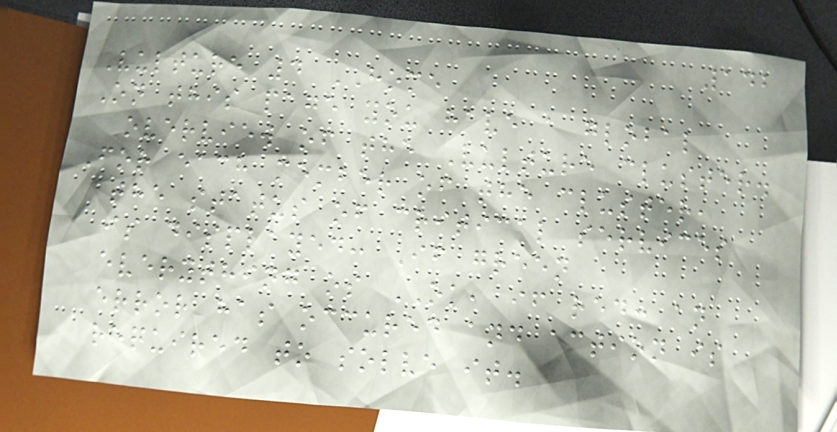142
Vulture 4 HOME
On this page you have a global
overview of the Vulture cluster.
For each member of the cluster,
the status of critical services
is displayed: If green
everything os OK, if red: an
error has occured and action is
required to solve it.
